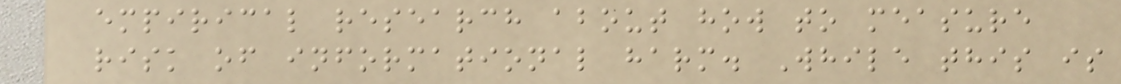empirical research about how to measure
risk of informational harm. While this is
